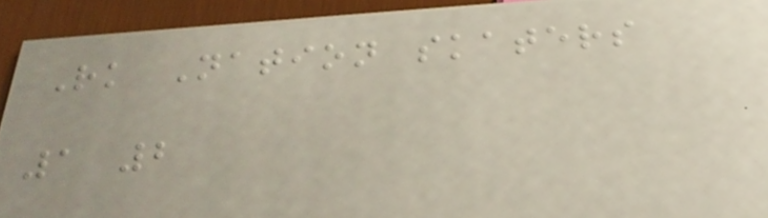Rk Nation skaters
1 2
